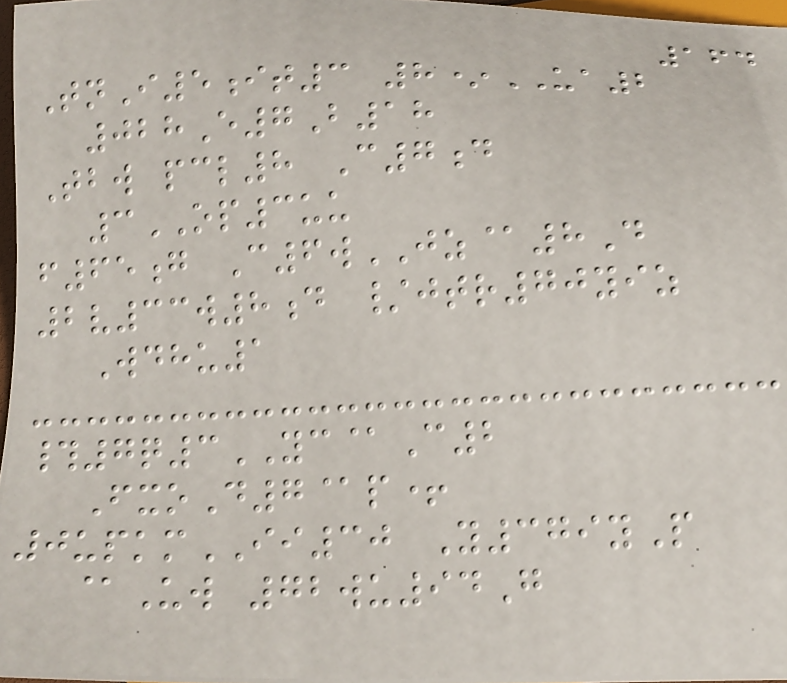164
TnI5it3 8*UA2
028E7B18
Tbw pcl8 C7d
3OP3uu
f65g C6wJZ@8D
2v33w8d /jtr70yiz
Wdhu1
#7q3YC@C2
FxoD7@p+
0upkmII30 Y379yP
@Uw 72wu94G
